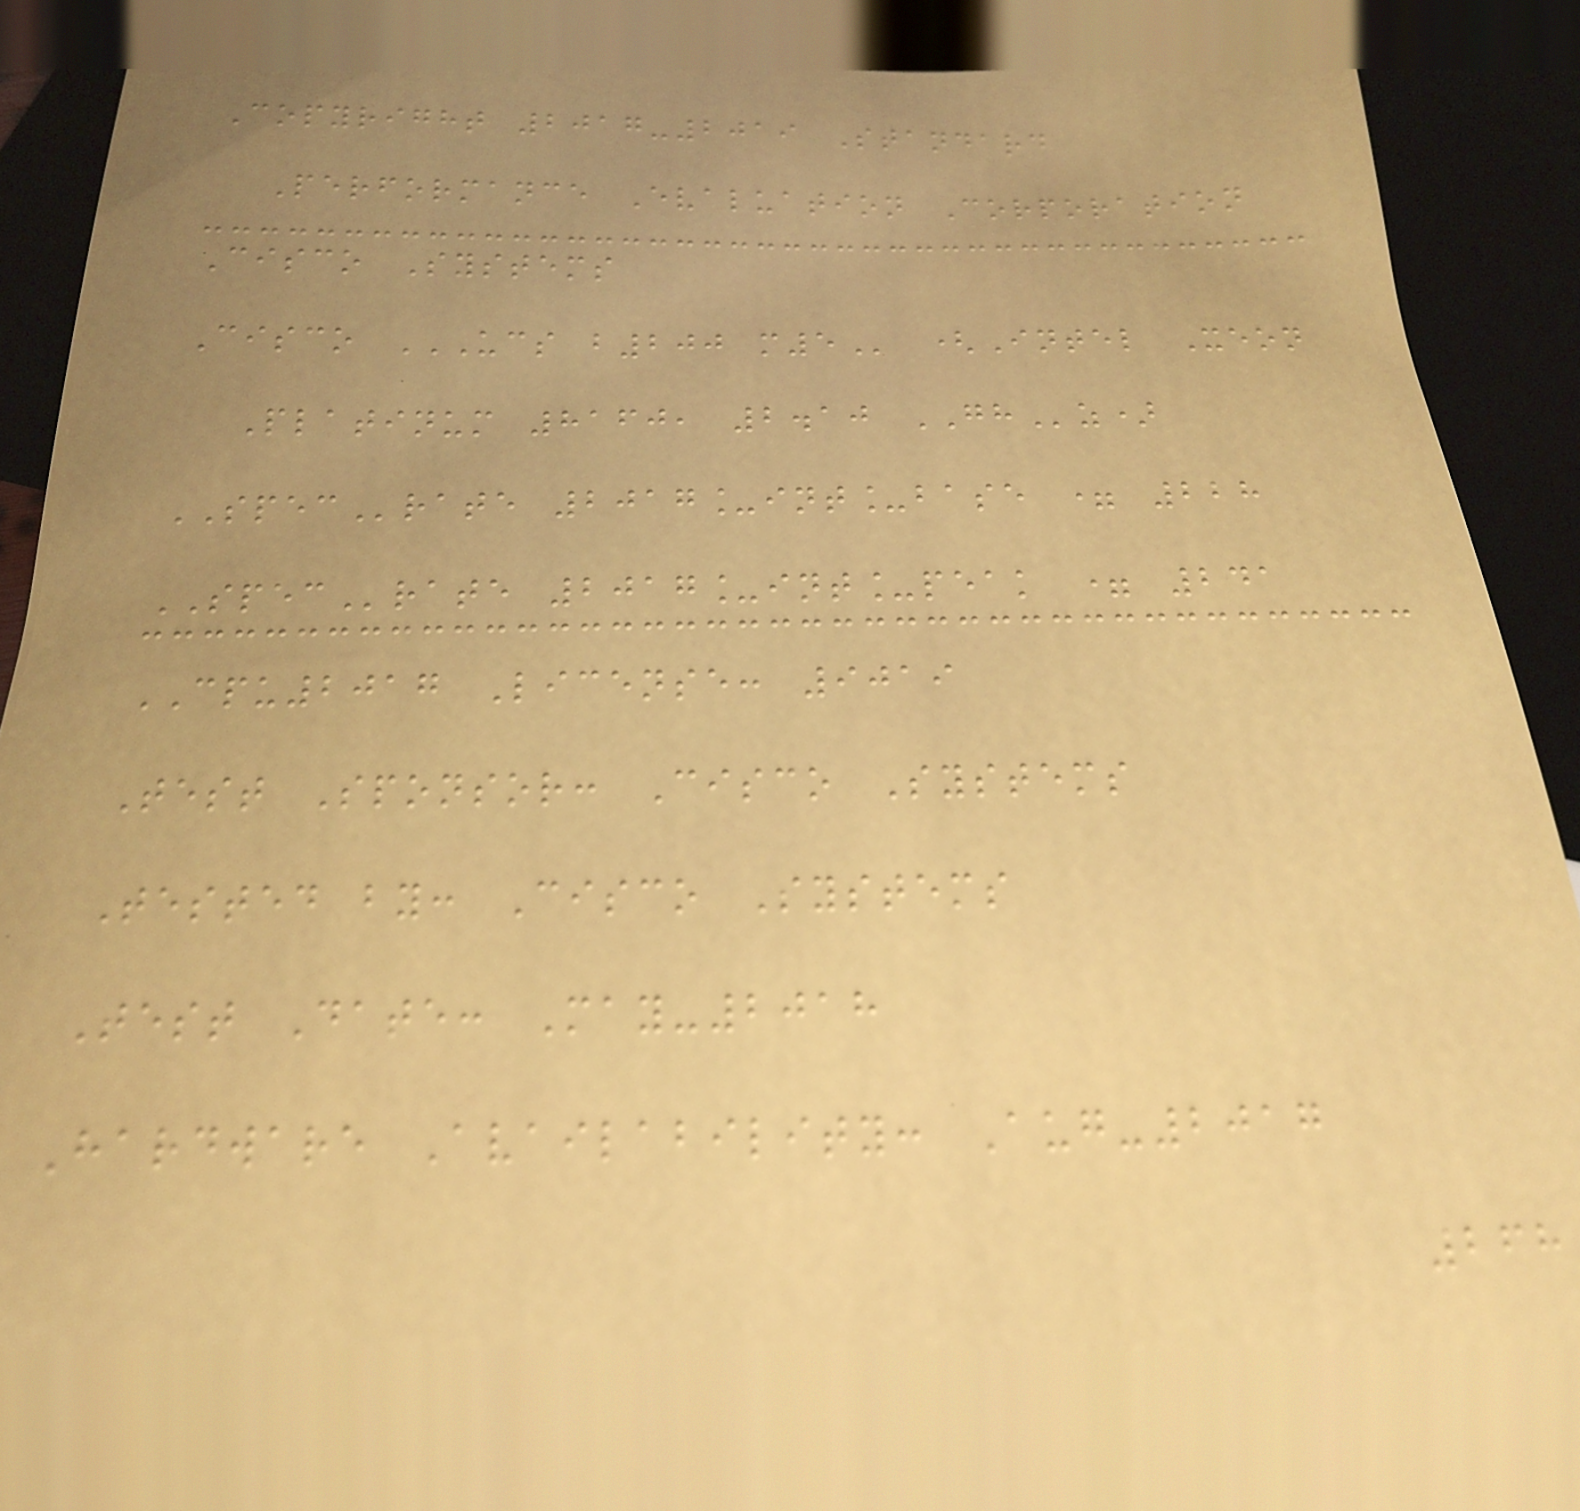Copyright 2017-2019 Standard
Performance Evaluation Corporation
Cisco Systems
Cisco UCS B200 M5 (Intel Xeon
Platinum 8160, 2.10 GHz)
SPECrate 2017_int_base = 228
SPECrate 2017_int_peak = 241
CPU2017 License: 9019
Test Sponsor: Cisco Systems
Tested by: Cisco Systems
Test Date: May-2018
Hardware Availability: Aug-2017
268
